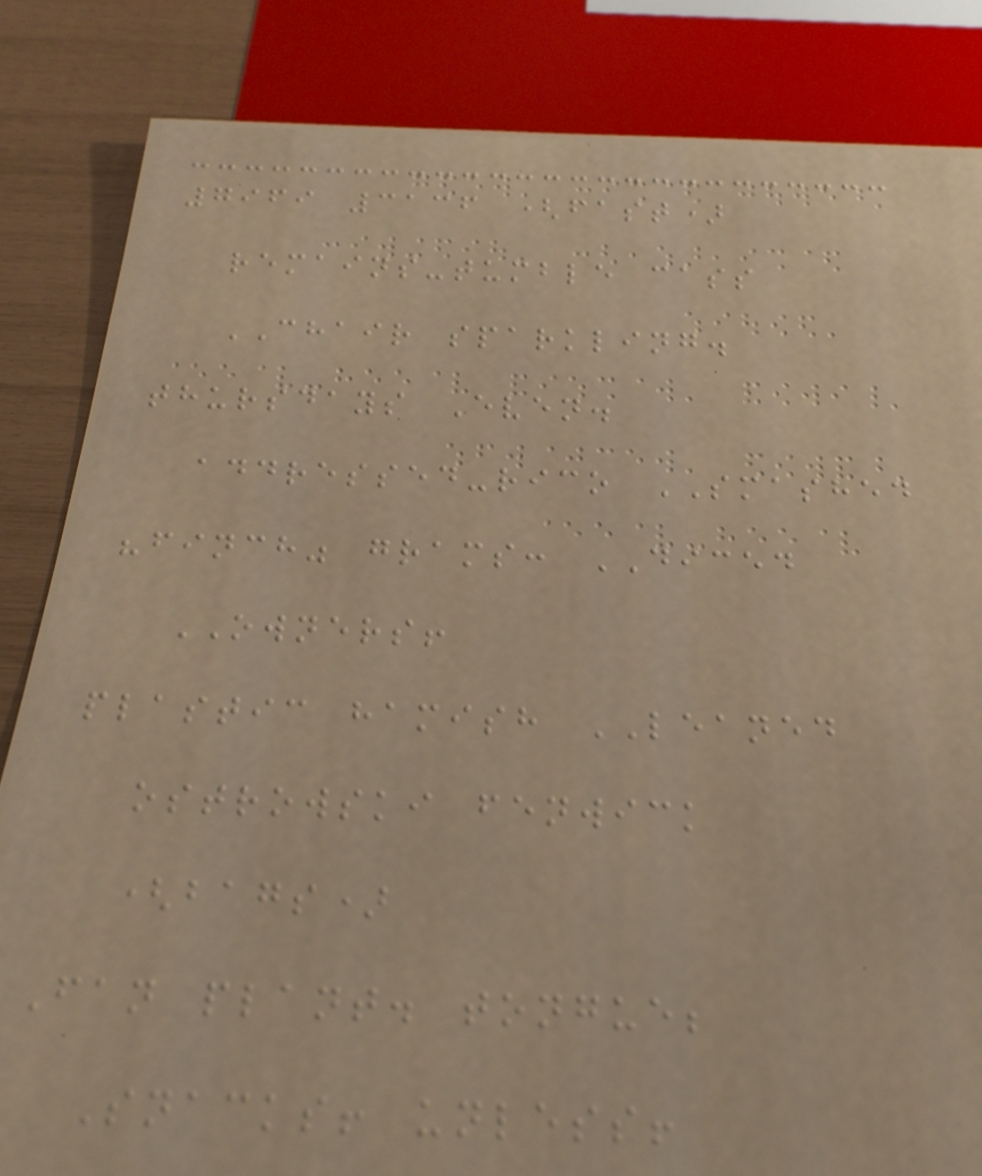7969 3136 (fast)
remains-tumble cass
CHAIR sparkling.
thursdays Even.
addressed-rico SMASHED
"finch" grams: DICED
OWNERS!
plastic hamish LEANED
ostrowski fenwick
(bags)
Fan plant. tongue;
Snacks! unless!
